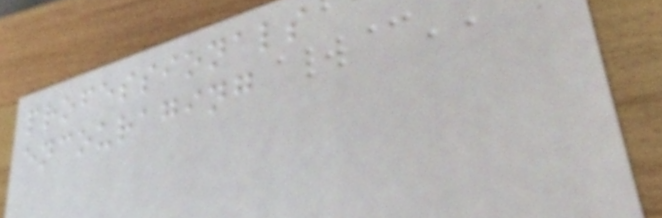professionals
encouraging
